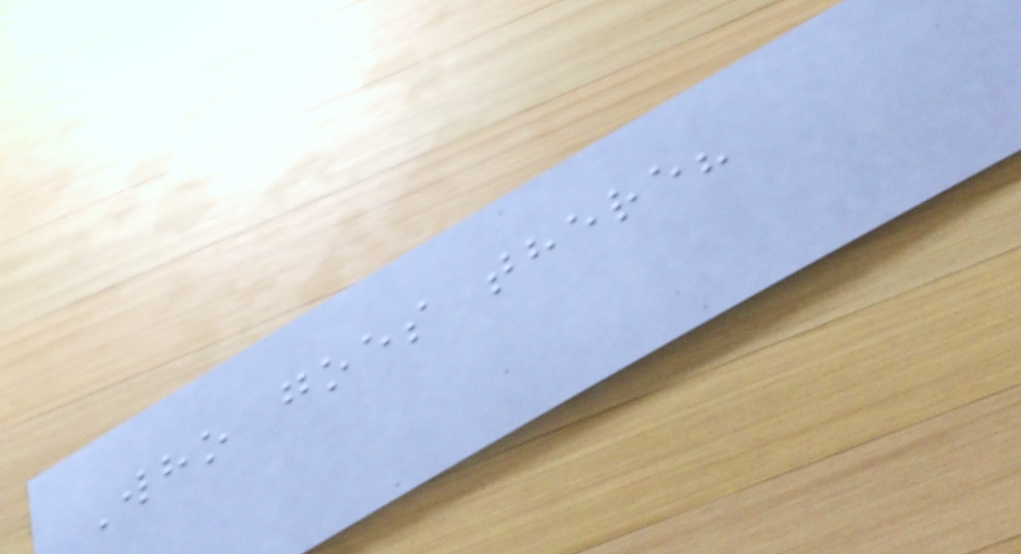Who goes there?
